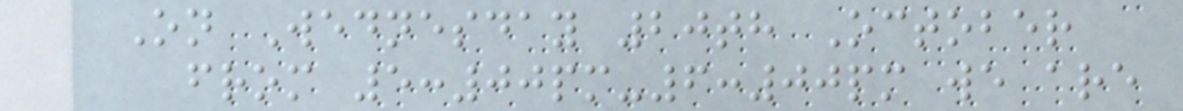On Wednesday 20th October
from 5:00pm-6:00pm we are
